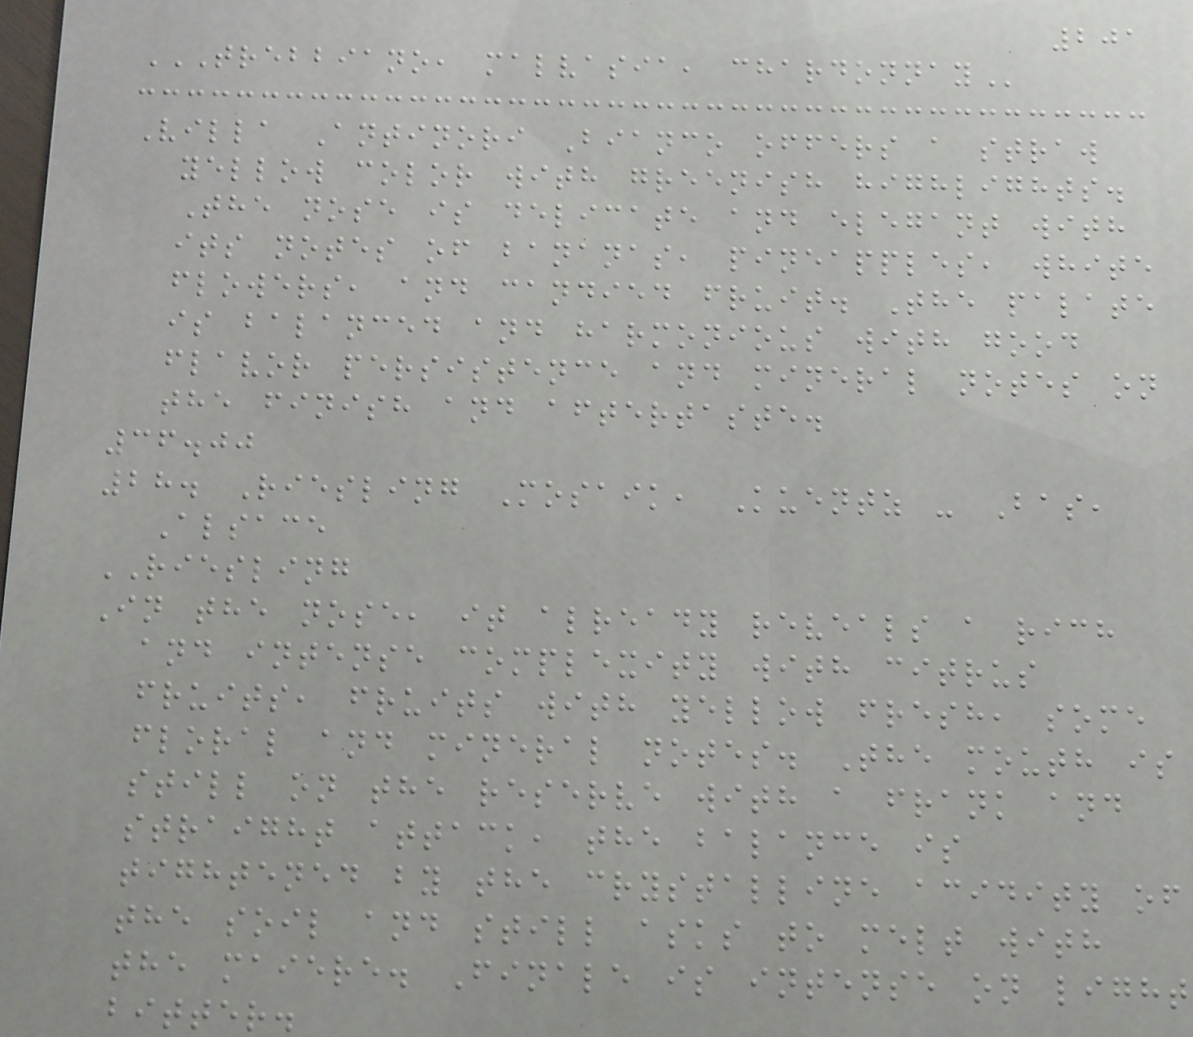201
TREBBIANO, MALVASIA, CHARDONNAY
Villa Antinori Bianco offers a straw
yellow color with greenish highlights.
The nose is delicate and elegant with
its notes of bananas, pineapples, white
flowers, and candied fruit. The palate
is balanced and harmonious with good
flavor persistence and mineral notes on
the finish and aftertaste.
36.00
28. Riesling Mosaik, Kuentz - Bas,
Alsace
RIESLING
In the nose, it already reveals a rich
and intense complexity with citrus
fruits, fruits with yellow fresh, some
floral and mineral notes. The mouth is
still on the reserve with a frank and
straight attack, the balance is
tightened by the crystalline acidity of
the soil and still asks to melt with
the maiere. Finale is intense on light
bitter.
